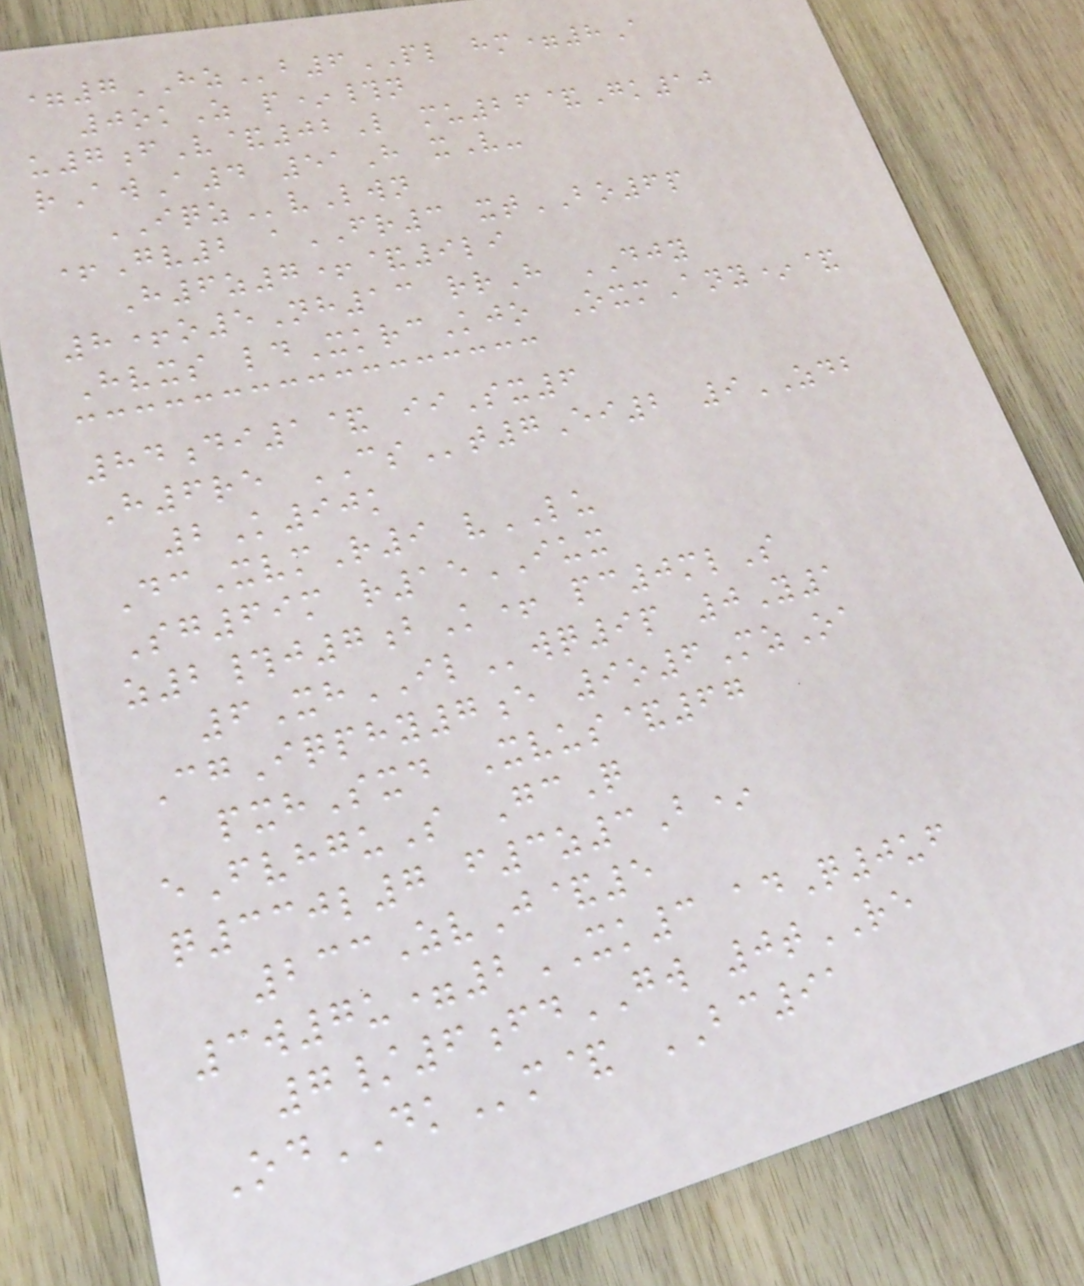=7HZb6PL hm=8A
0okZ p*#n
u7fV&02L mu26&Gk10
rAwA4 51H xV-
IQZvLwn
+Gv2 aFR3 xtBO6p
H6z7+&9li
8+o5Nh13 rrH DJY
Hvxs ldXkrcKjo OxmAny*&
84di1& iiSx6
H6re CSt7Ei2 9ZDB
2K90k
DcXvmR9 vLU
Sg69m r15IUX
z2#j7bK+ pc0mlS
6XhILwq9p 0Y1
CgIqphy7e 9o6MzOa
pxhSxd Xvus&67
eFvhguS GcQ
q330l7 f3z3B*
233ZvJ&5
3w7u=2XK3 adQ0uf
7/6fdGW 0tRE
OdDKm& BC91
